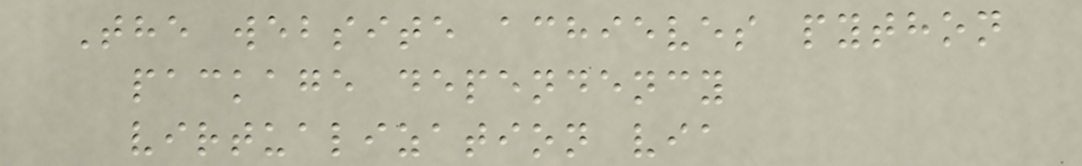The website achieves python
package dependency
virtualization via
